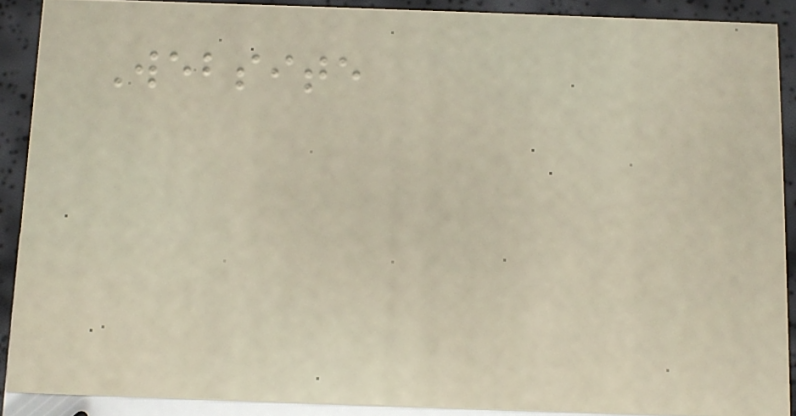Website
